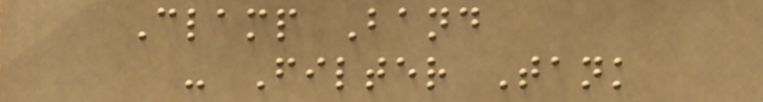Clamp Band
- Filter Tank
